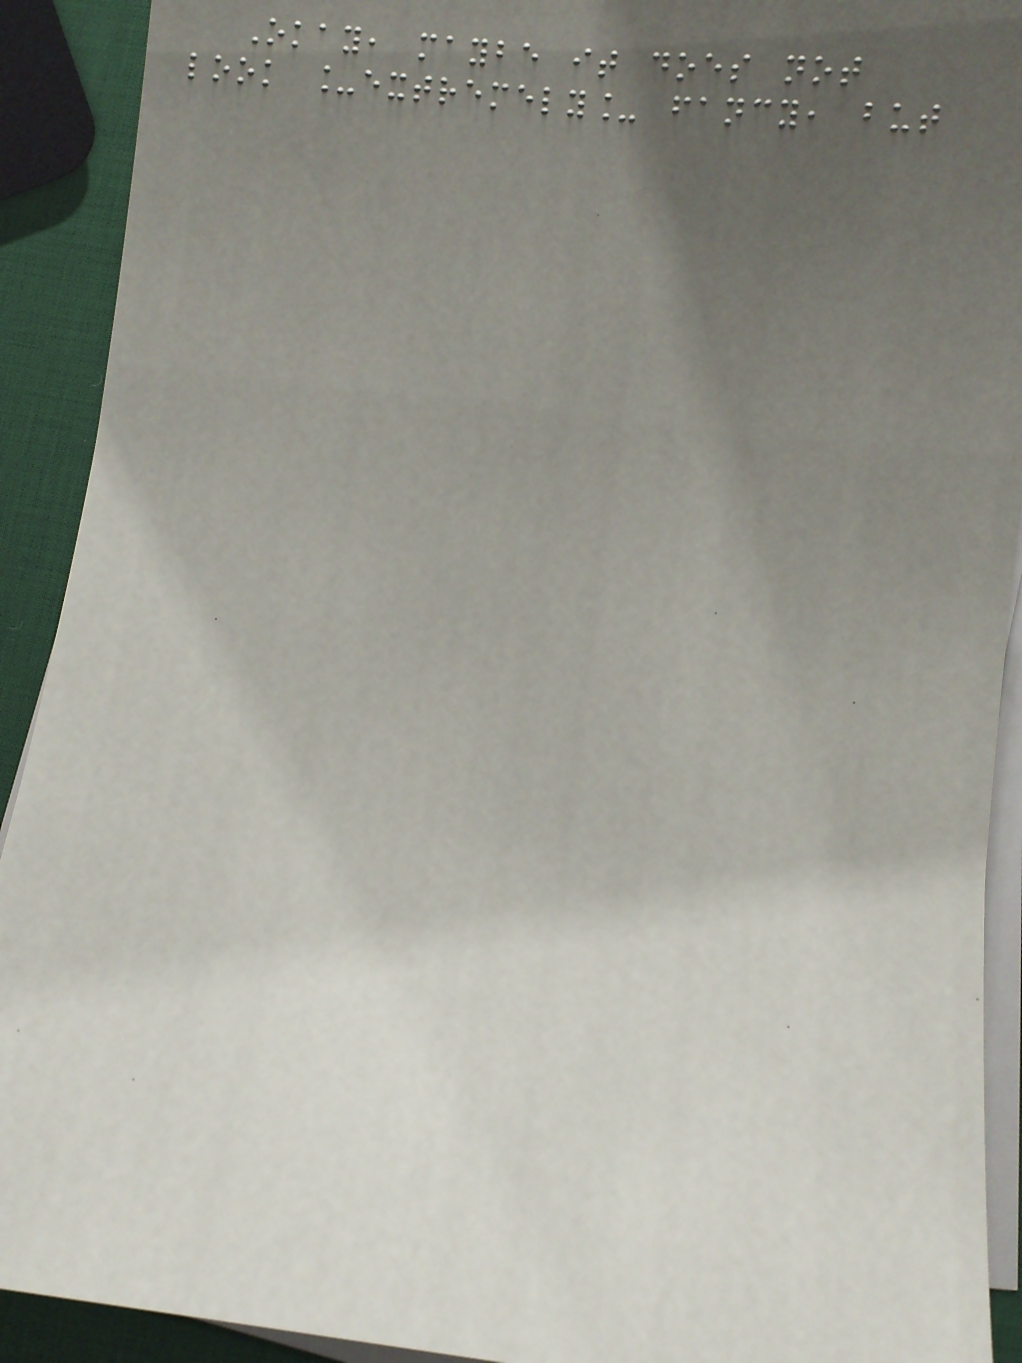Okay, maybe it does not
look _extremely_ fancy, but
